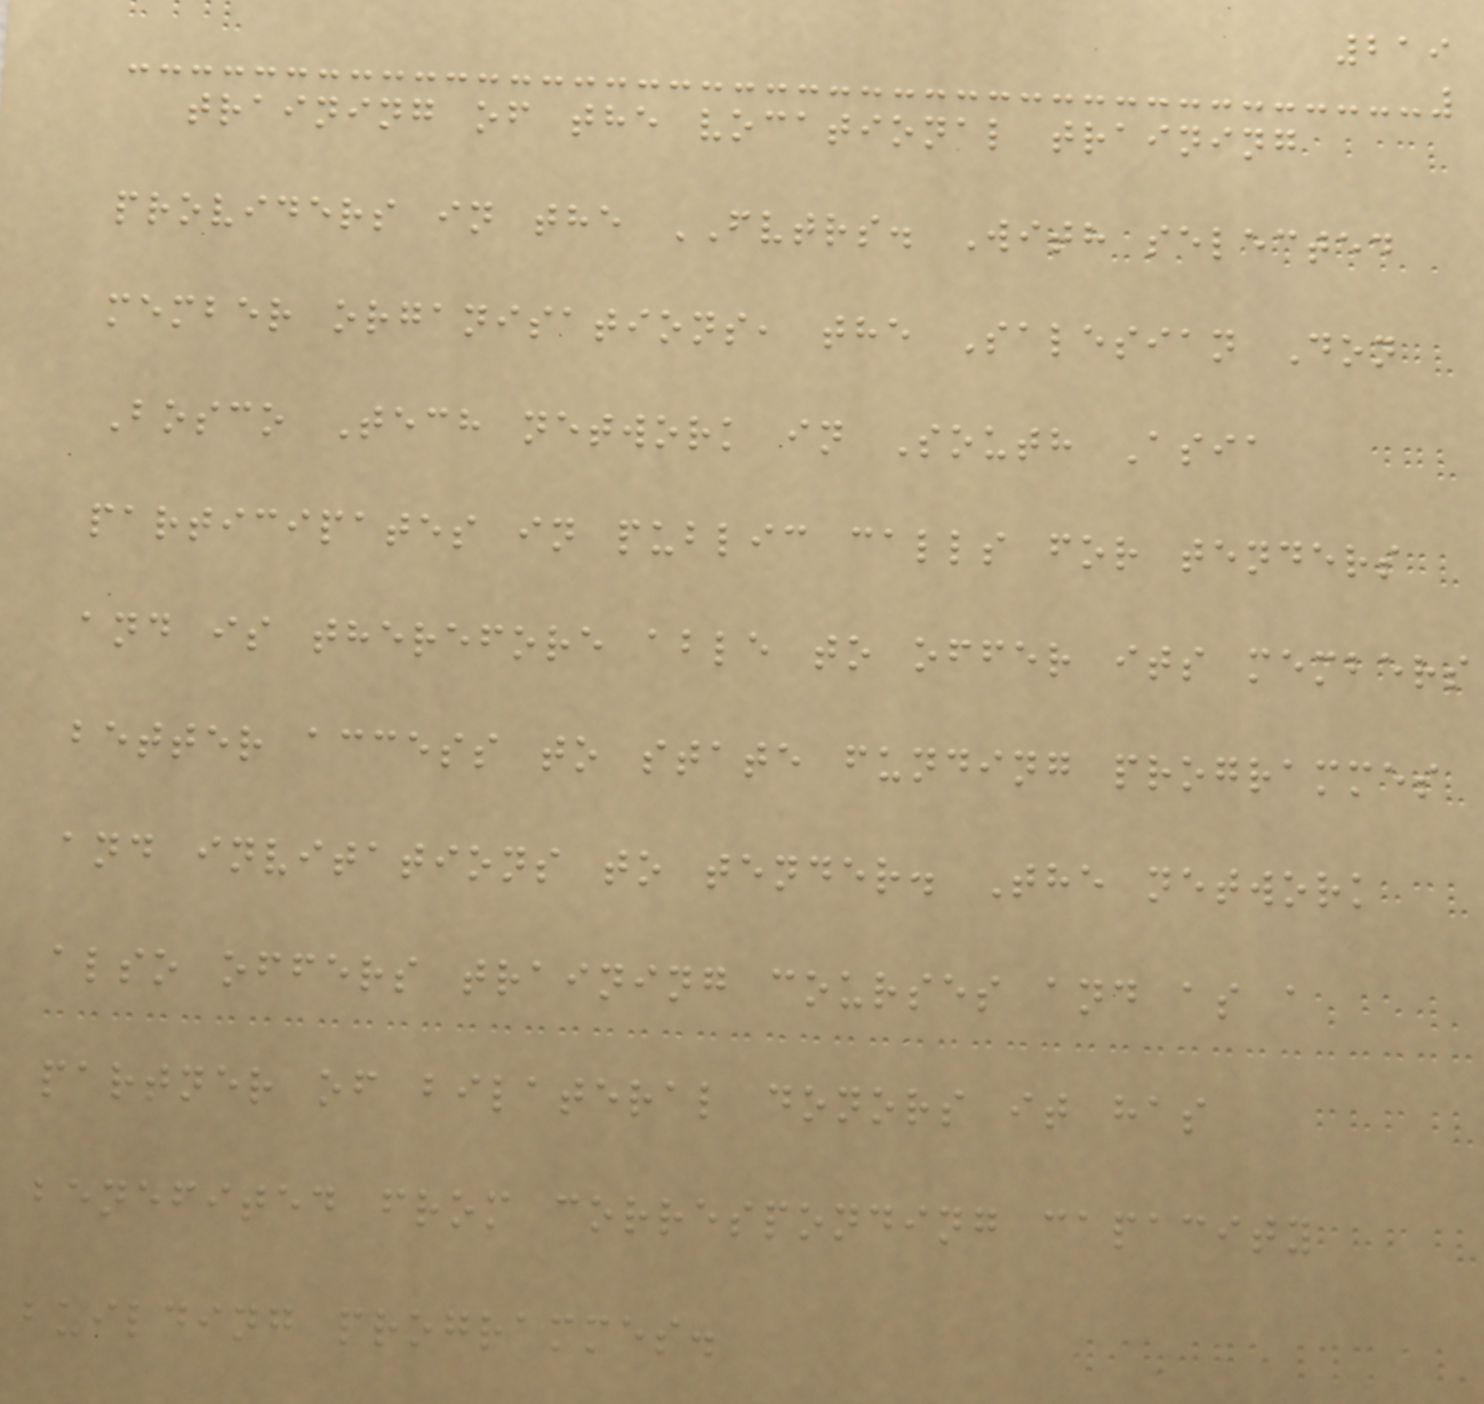219
training of the vocational training
providers in the FVTRS. With selected
member organisations, the Salesian Don
Bosco Tech network in South Asia
participates in public calls for tenders
and is therefore able to offer its members
better access to state funding programmes
and invitations to tender. The network
also offers training courses and as a
partner of bilateral donors it has
benefited from corresponding capacity
building programmes.
